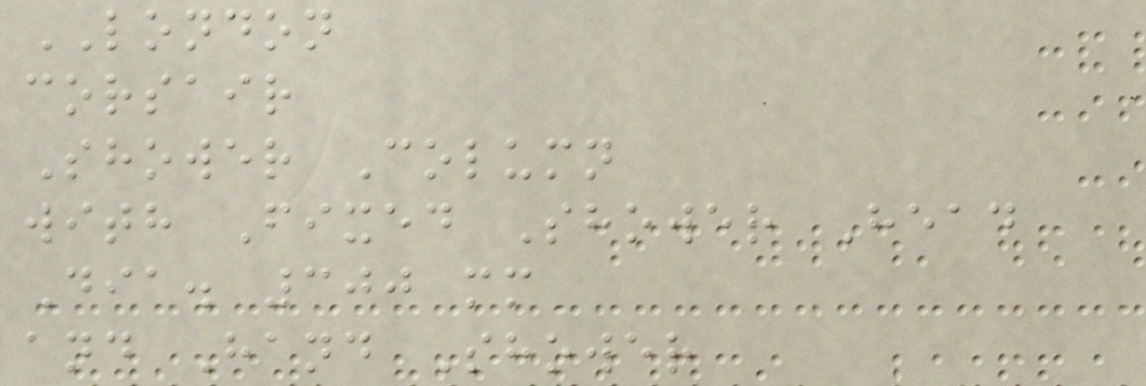LONDON
corsair
Shower Column
with Fixed Shower Head
Dia. 300 mm
and Hand Shower
